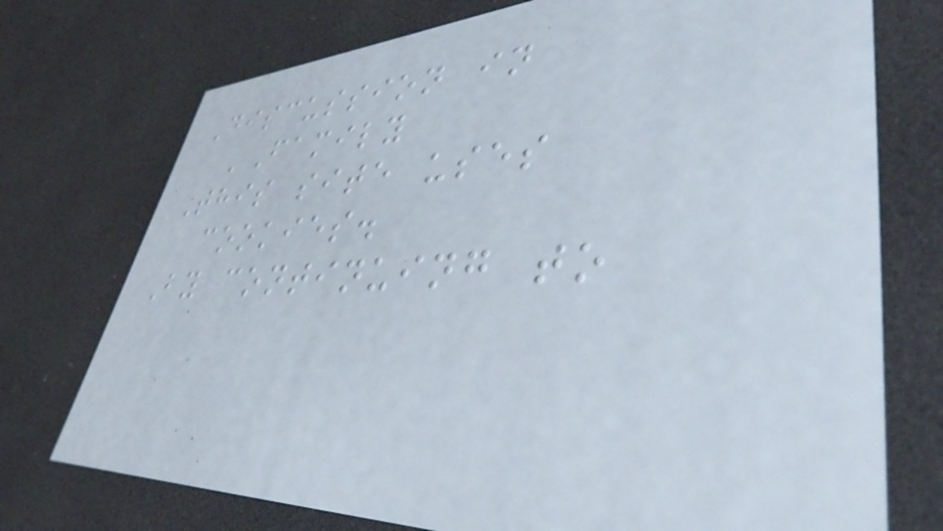Discussion in
'Family
This site uses
cookies.
By continuing to
